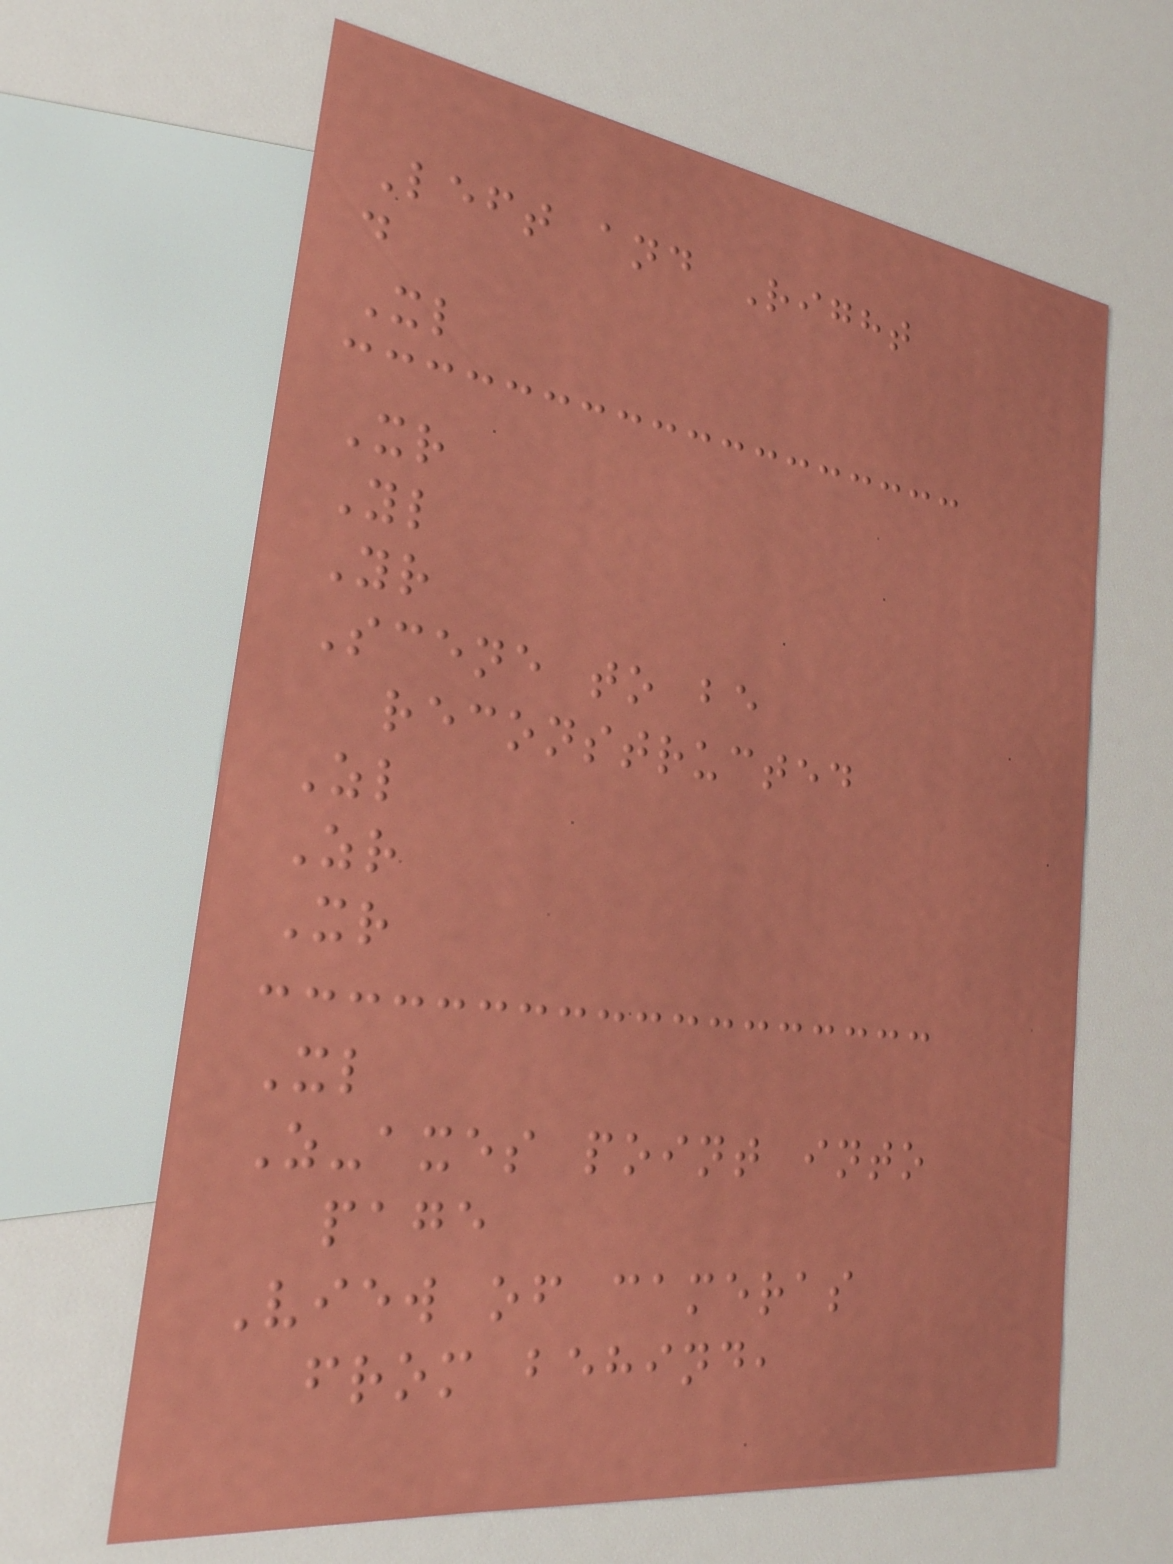Left and Right
d
Xl
Xr
Yl
Yr
Scene to be
reconstructed
Zl
Zr
Xr
Xl
Z-axes point into
page
View of cameras
from behind,
